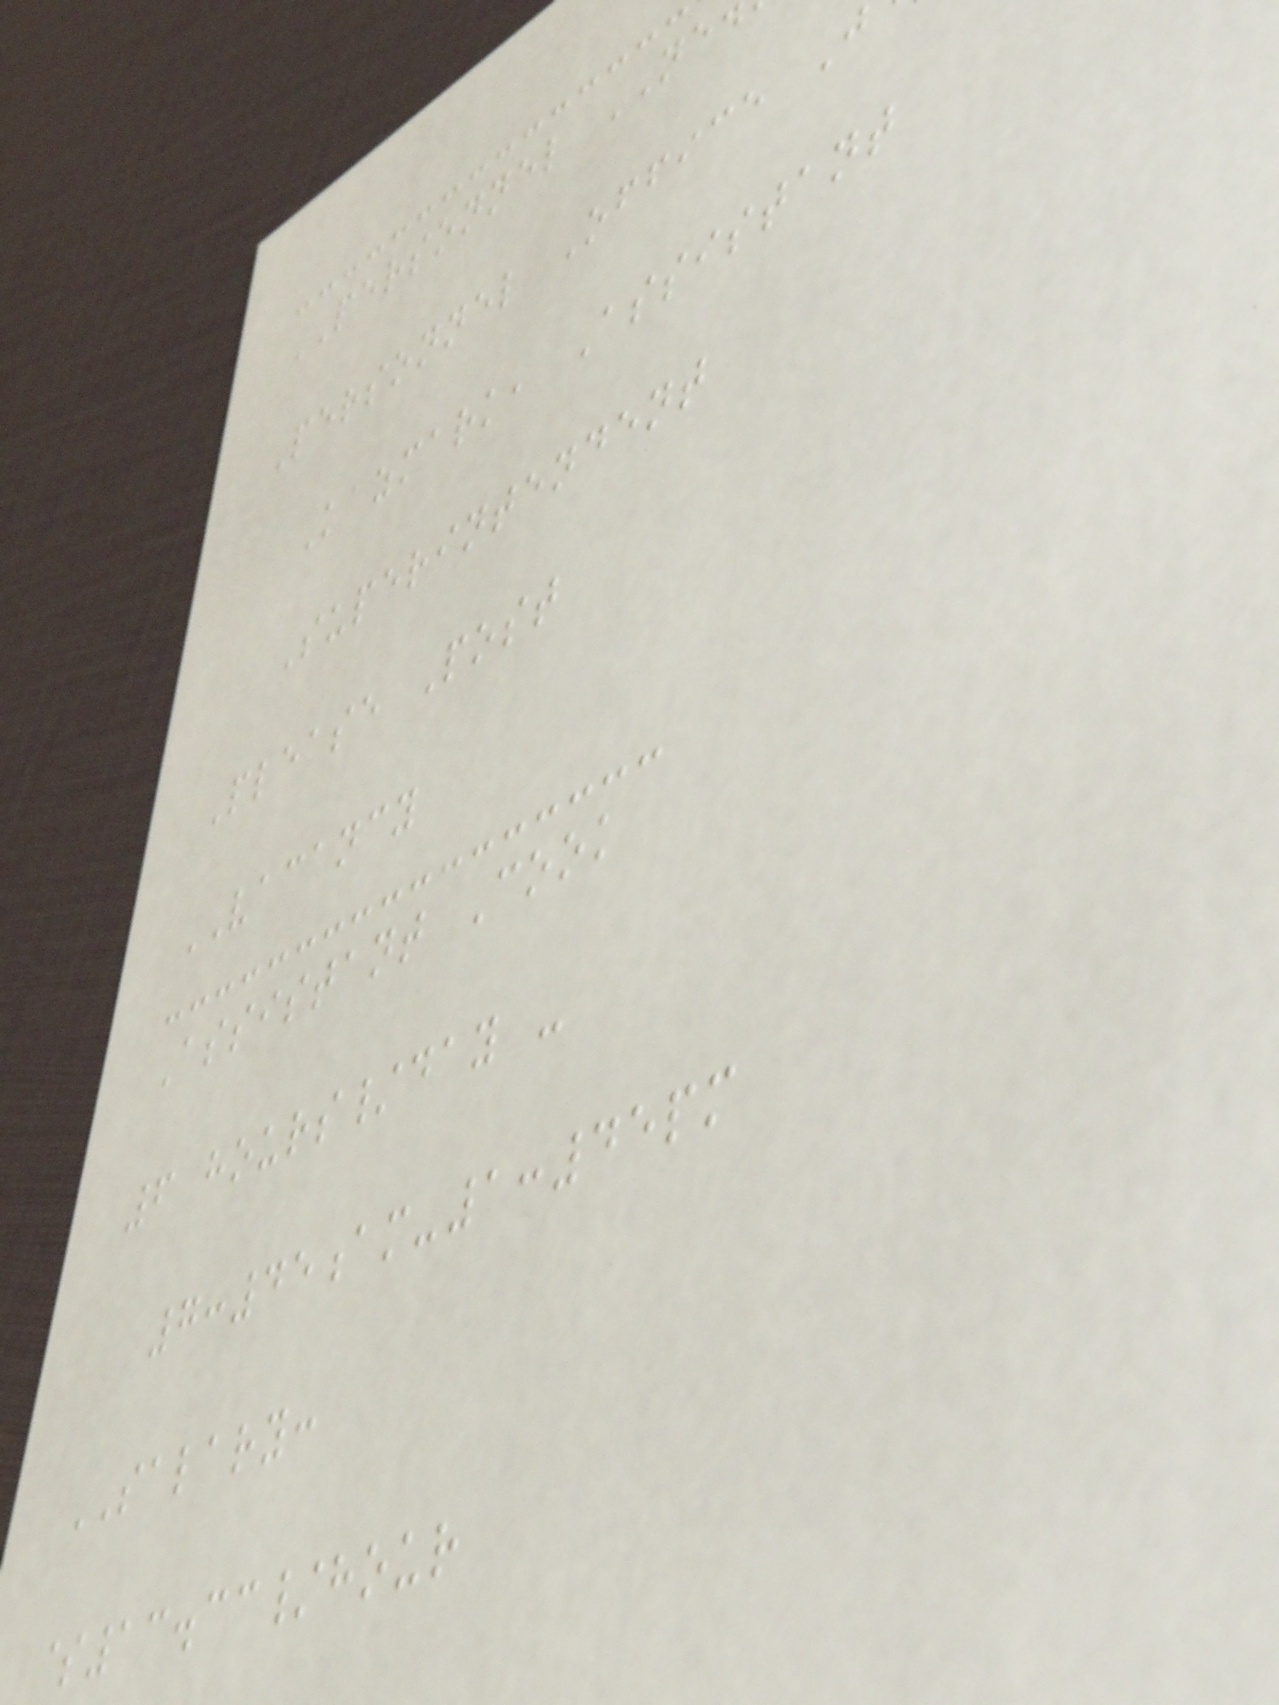PERSONNEL NE
Personnel Office J
Kazmark, Assistant
Superintendent
Please Post
VACANCY
Assistant Cook
6 hours/day -
7:45am-1:45pm
SALARY:
$13.33/hour
